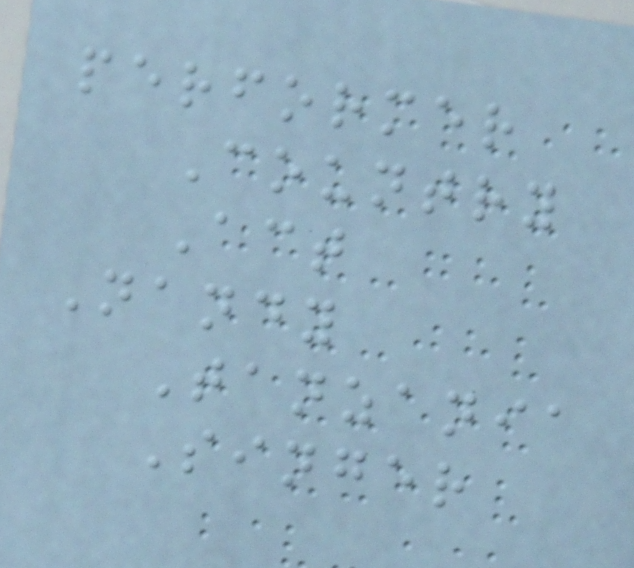performer
Country
Act
Nandy
Tanzania
Singer
